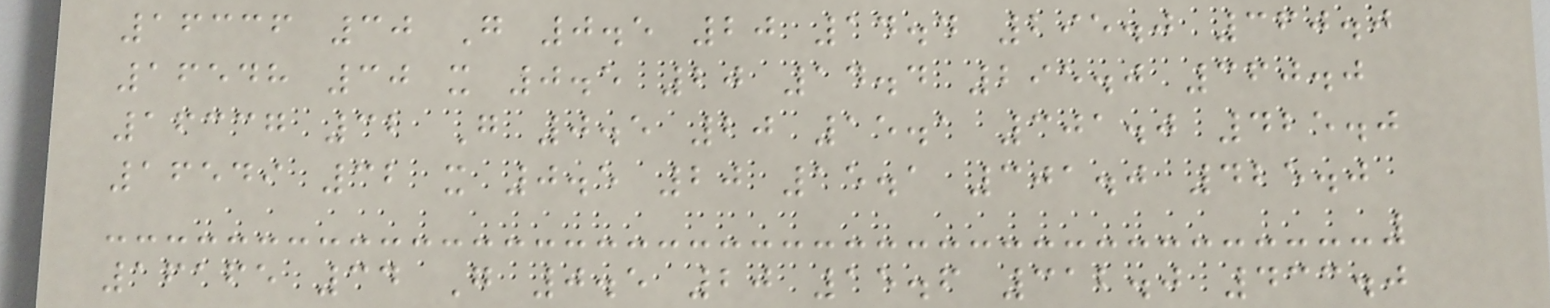16336 30 G 0.5 20 14.4 295.0 360.0
16548 30 x 0.5 20 14.4 295.0 360.0
16337 32 G 0.5 20 15.1 301.0 425.0
16549 32 x 0.5 20 15.1 301.0 425.0
16165 34 G 0.5 20 15.6 312.0 433.0
